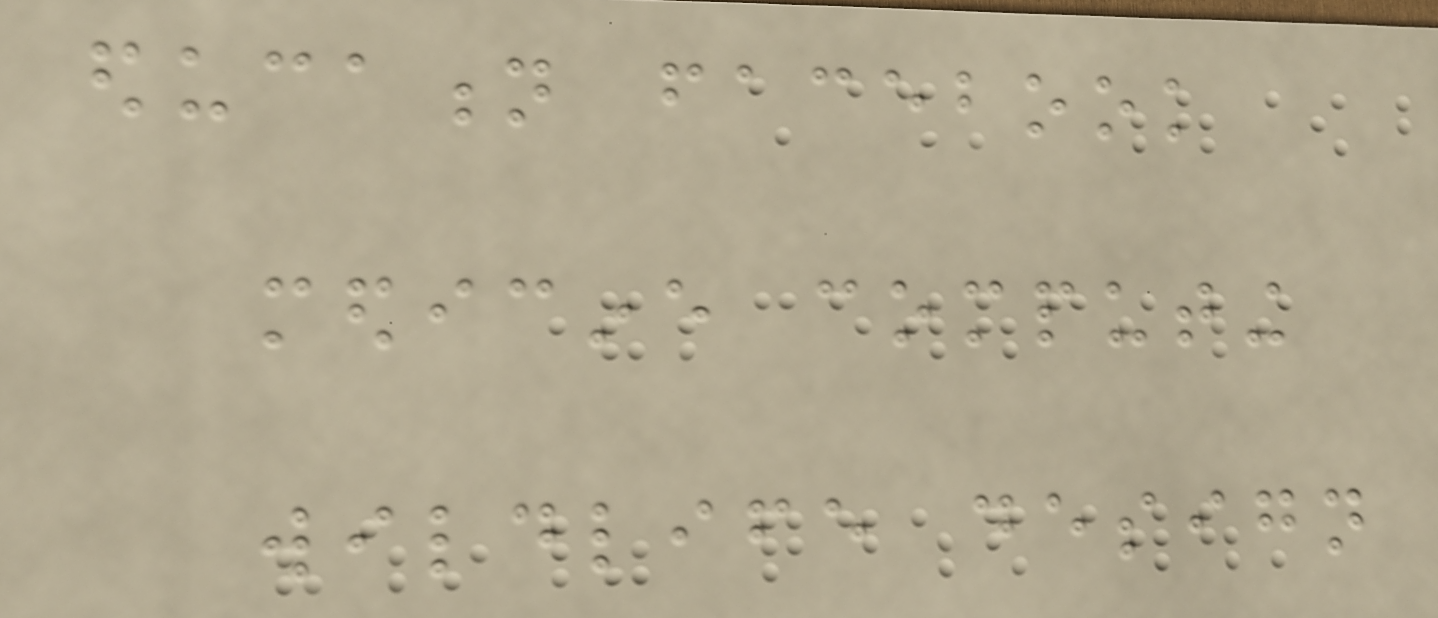education facebook
medicine computing
wildlife design
